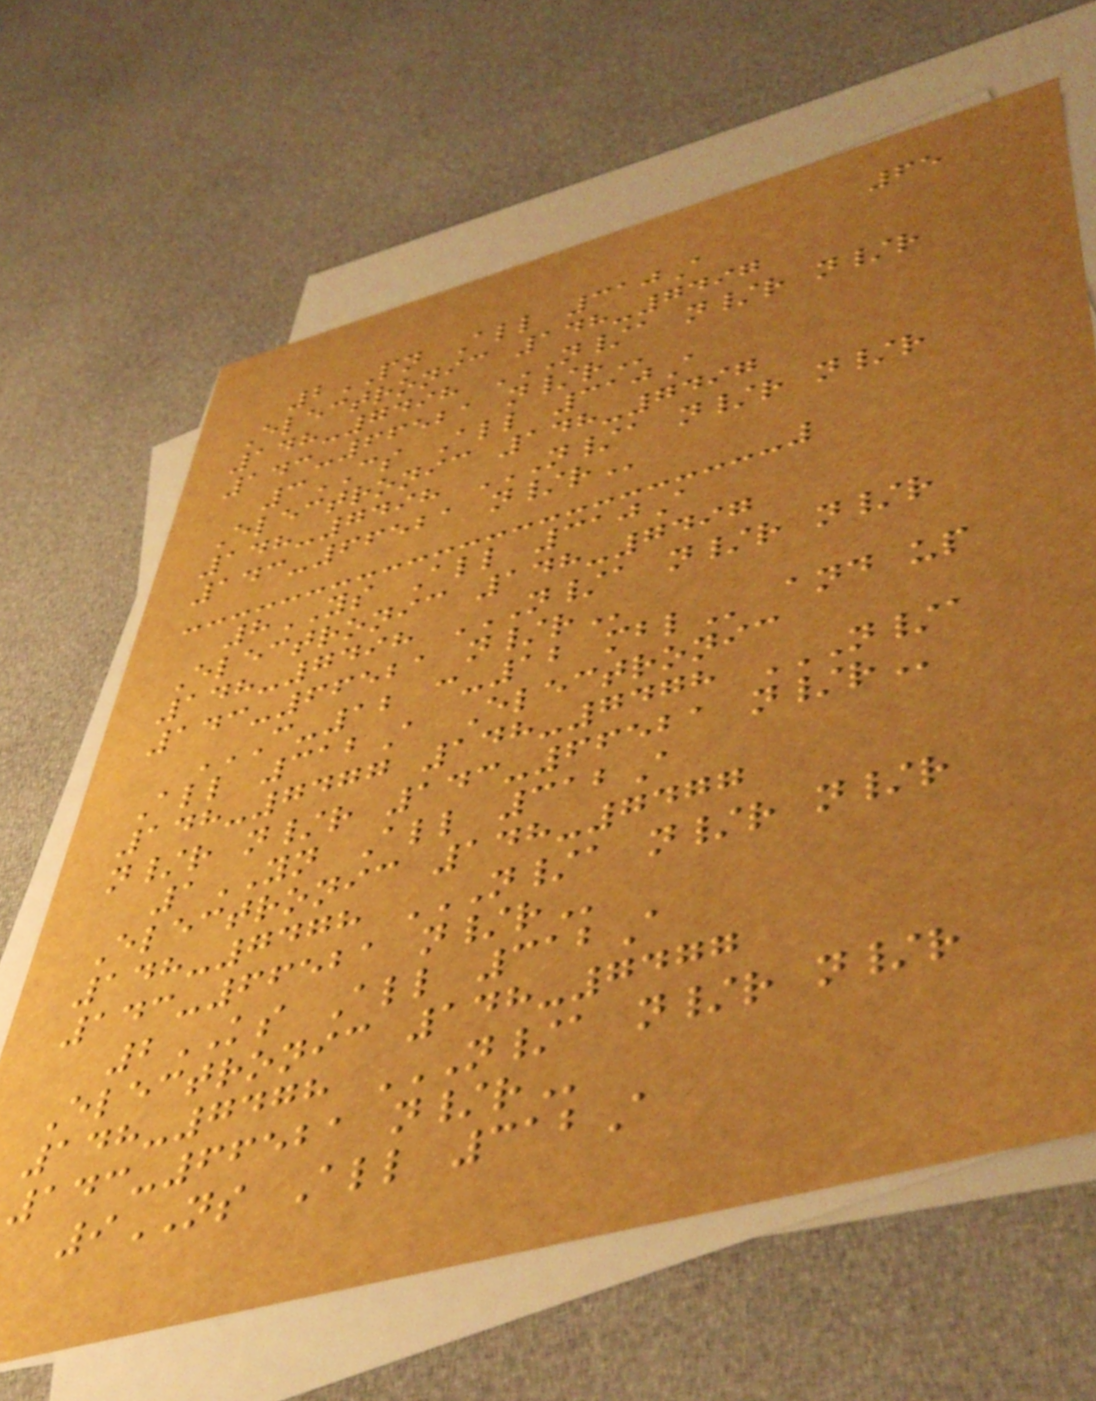65
2PN All 310A
Electronic 148-7497
148-7498 N/A N/R N/R
143-66521 N/R
3CS All 310A
Electronic 148-7497
148-7498 N/A N/R N/R
143-66521 N/R
8YS All 310A
Electronic 148-7497
148-7498 N/A N/R N/R
143-66521 N/R
C-12 C-12 MBL and up
All 312A Electronic
148-7477 148-7478 N/A
N/R N/R 143-66521 N/R
1YN All 312A
Electronic 148-7477
148-7478 N/A N/R N/R
143-66521 N/R
2KS All 312A
Electronic 148-7477
148-7478 N/A N/R N/R
143-66521 N/R
9NS All 312A
